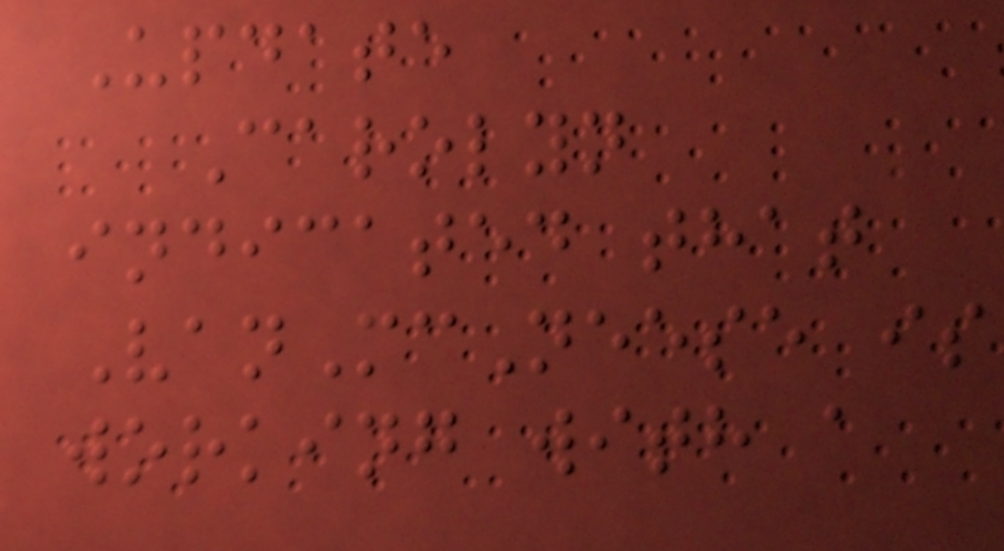Update
Carolyn
indicated that
VanMcNeese is
working with a
